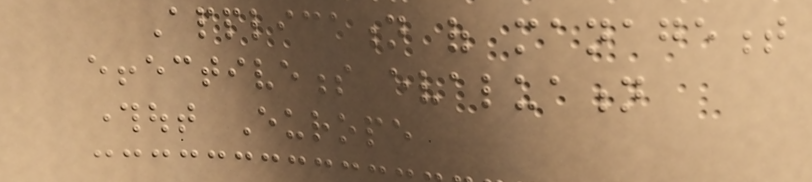Application of management
effectiveness evaluation
throughout Europe
